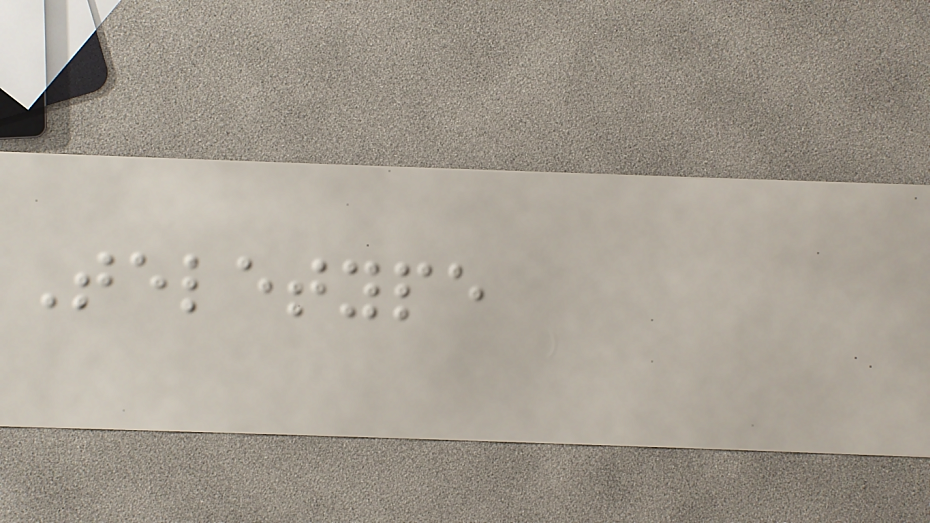Teletype
